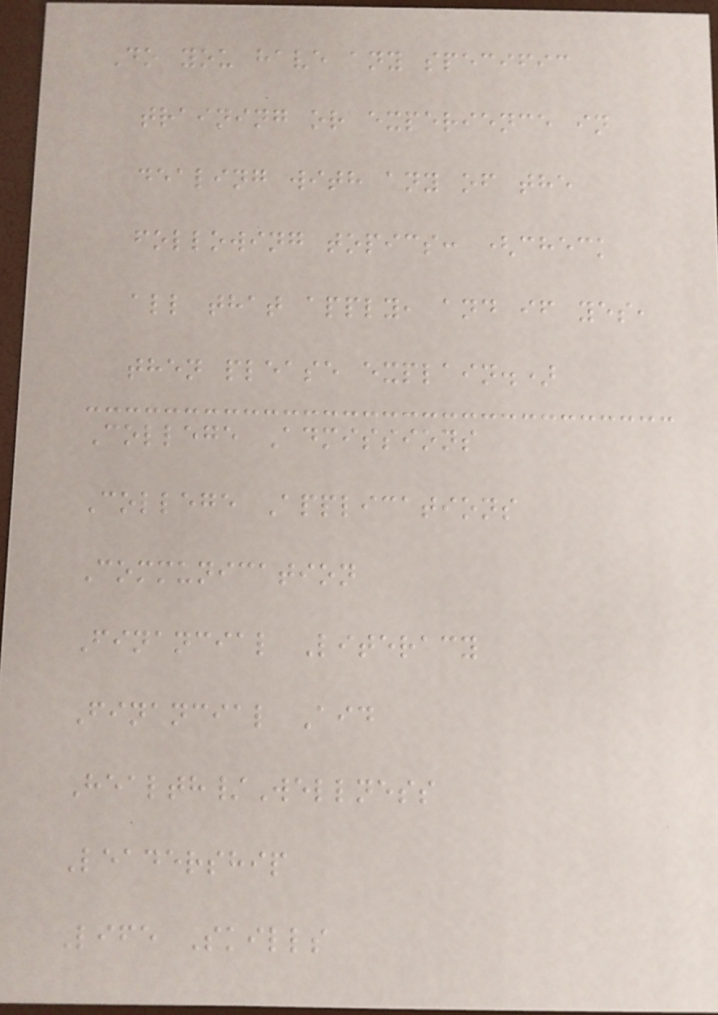Do you have any specific
training or experience in
dealing with any of the
following topics: (check
all that apply, and if yes,
then please explain.)
College Admissions
College Applications
Communication
Financial Literacy
Financial Aid
Health/Wellness
Leadership
Life Skills
